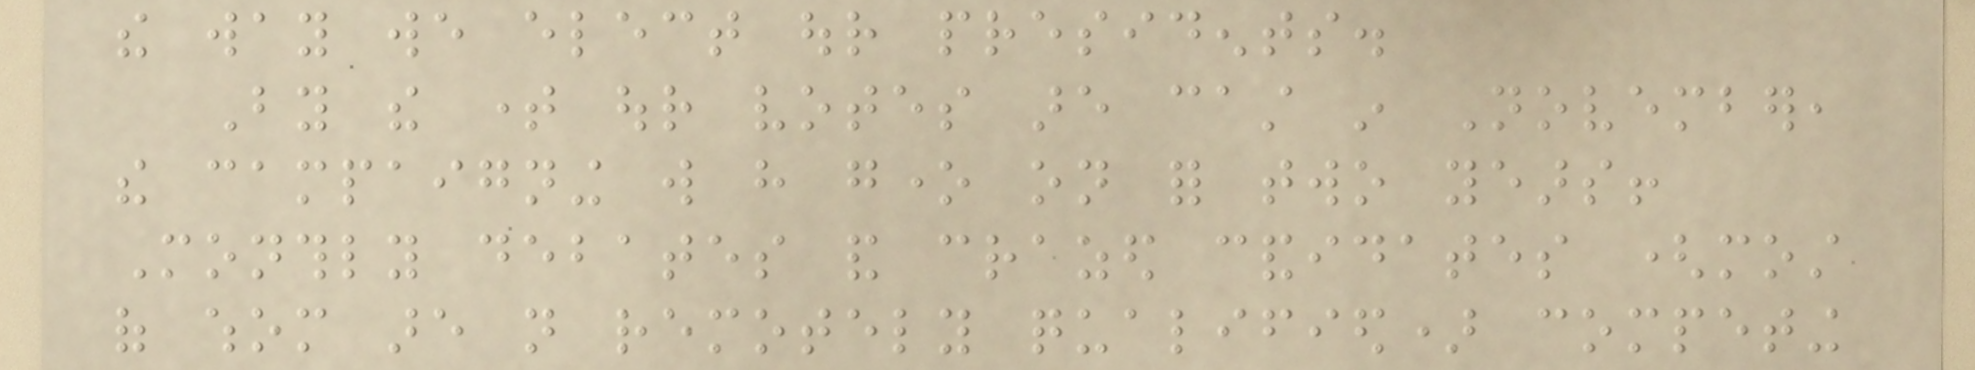the way we elect our presidents.
By the time our votes are cast in November,
the campaigning will have gone on for two years!
Monthly debates and crazed candidates (most
of whom are not remotely qualified) competing
